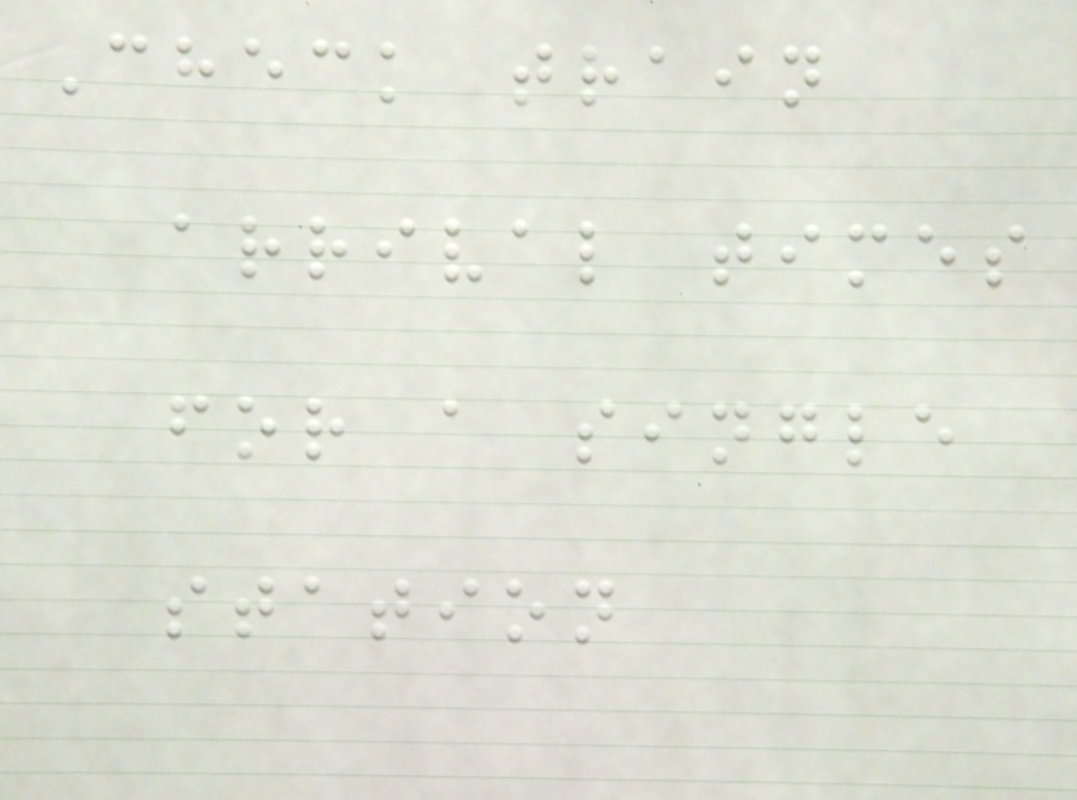Check train
arrival times
for a single
station
